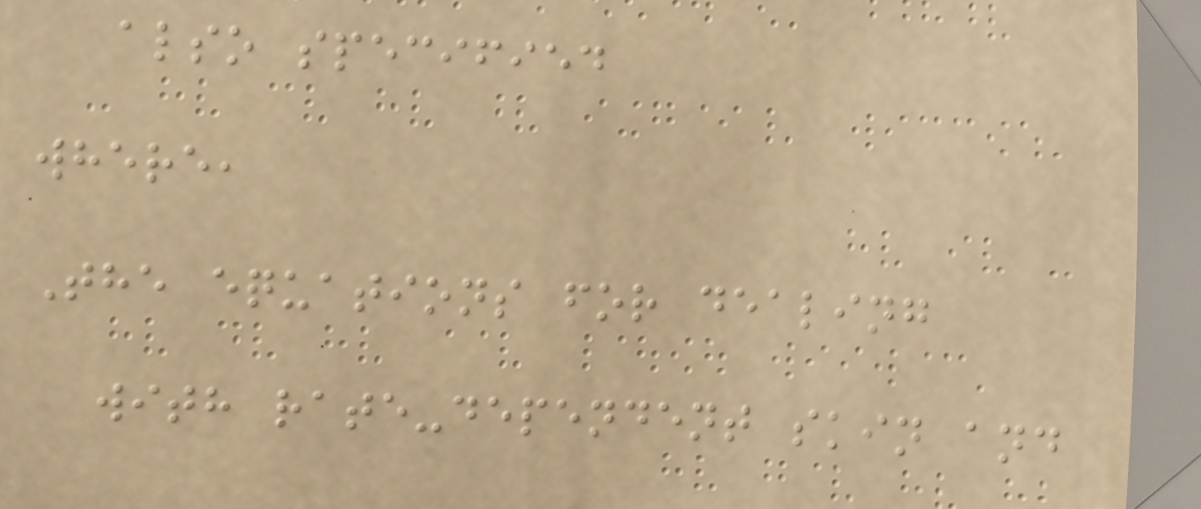also specified
where,
The equations for dealing
with rate-dependent skin and
